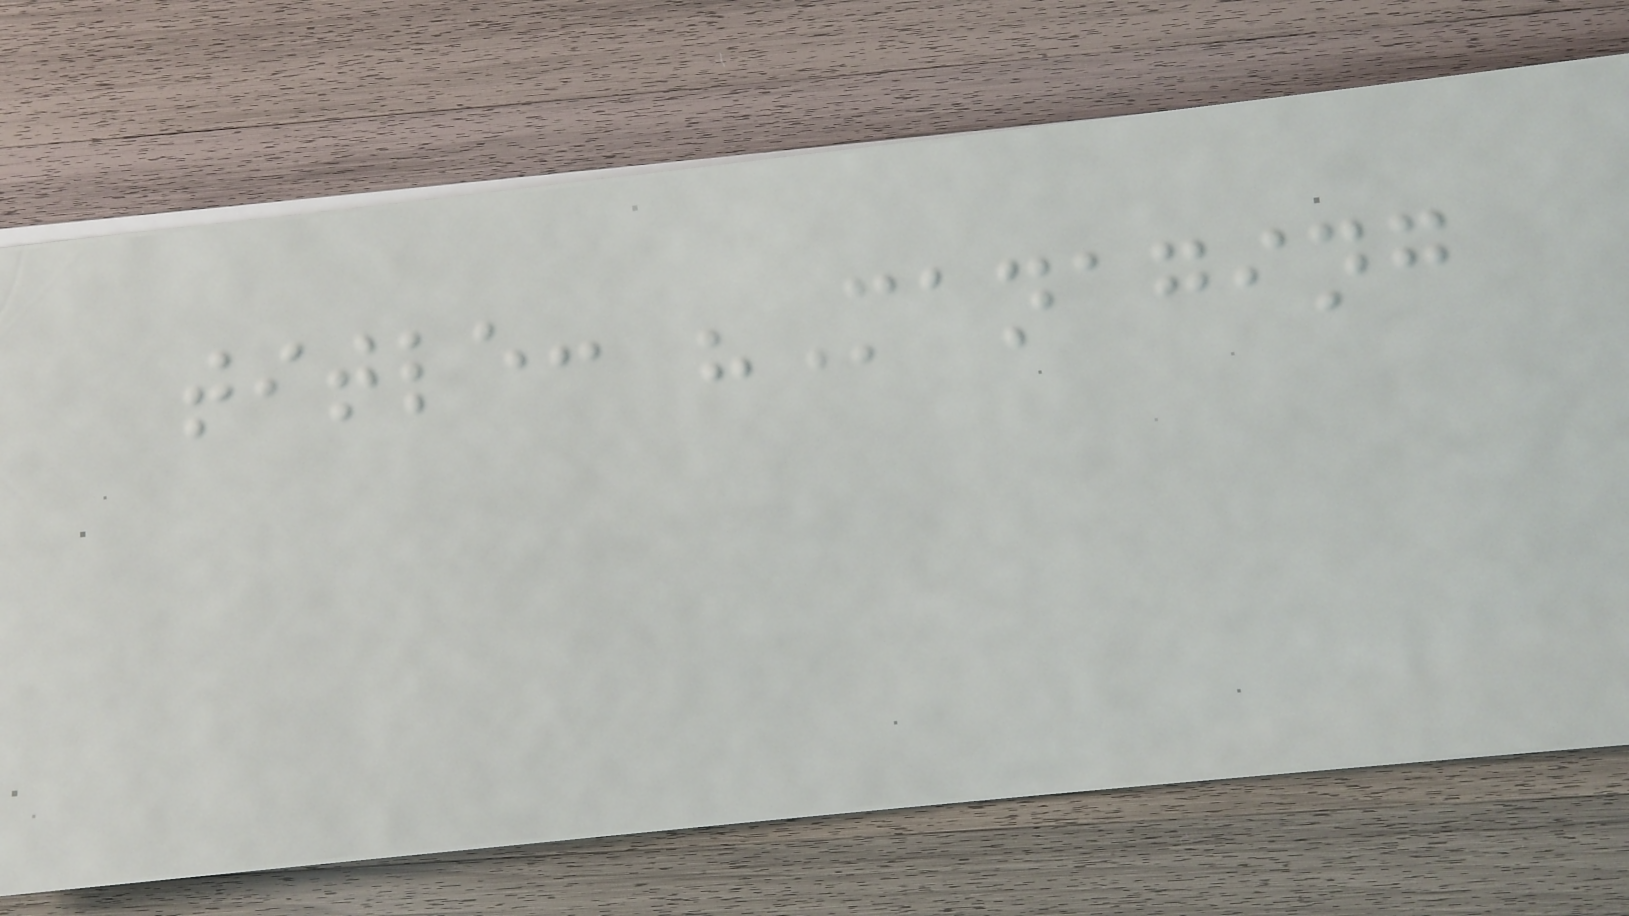title: "Managing
